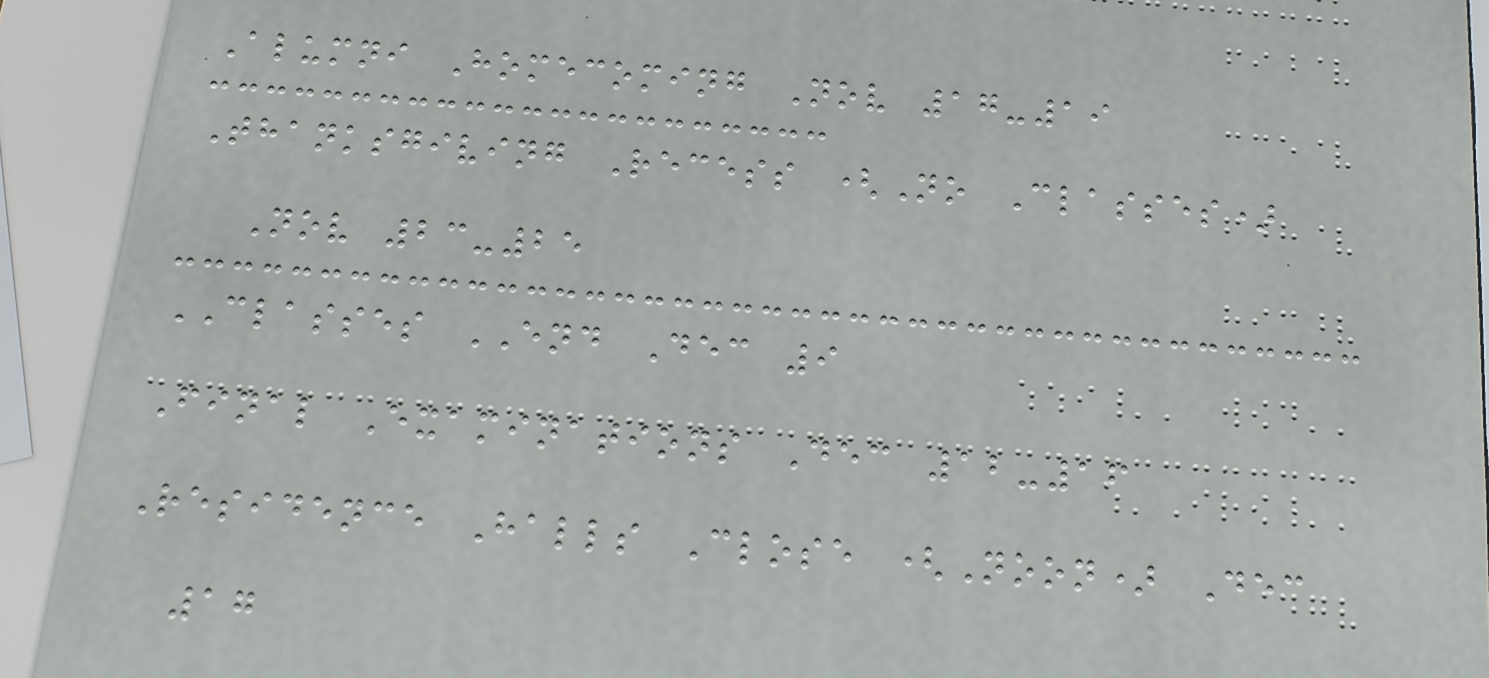Alumni Homecoming Nov 17-19
Thanksgiving Recess (No Classes)
Nov 23-25
CLASSES END Dec 9
Final Examinations Dec 12-16
Residence Halls Close (Noon) Dec
17
